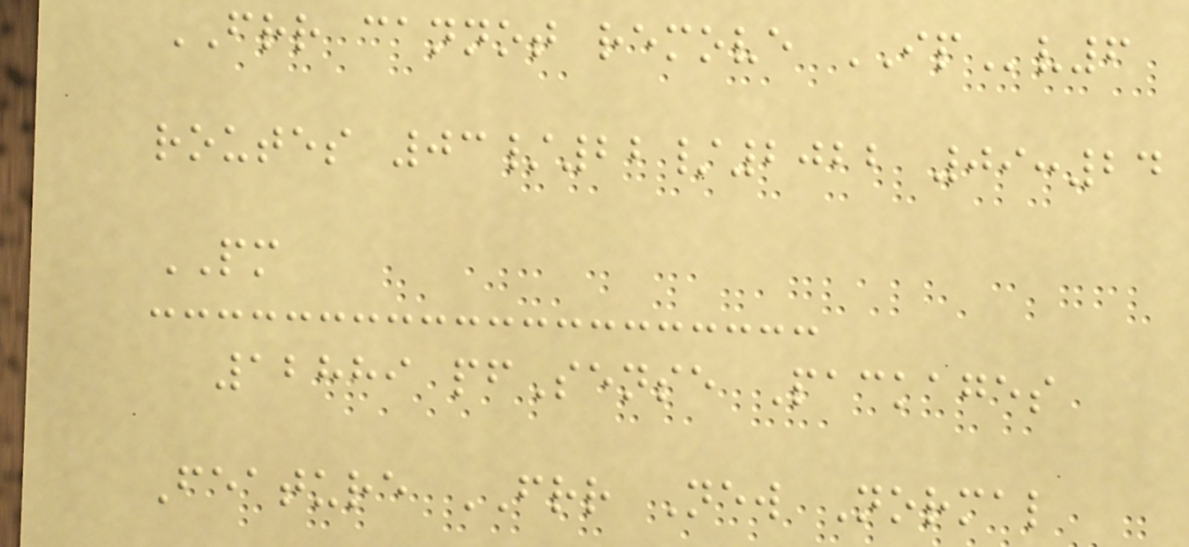FRR cannot remove IPv6
routes 03/22/2022 09:24
PM
12889 pfSense Packages
Feature FRR New Normal
